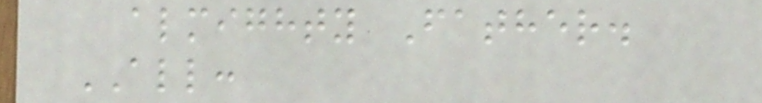almighty Father.
ALL:
